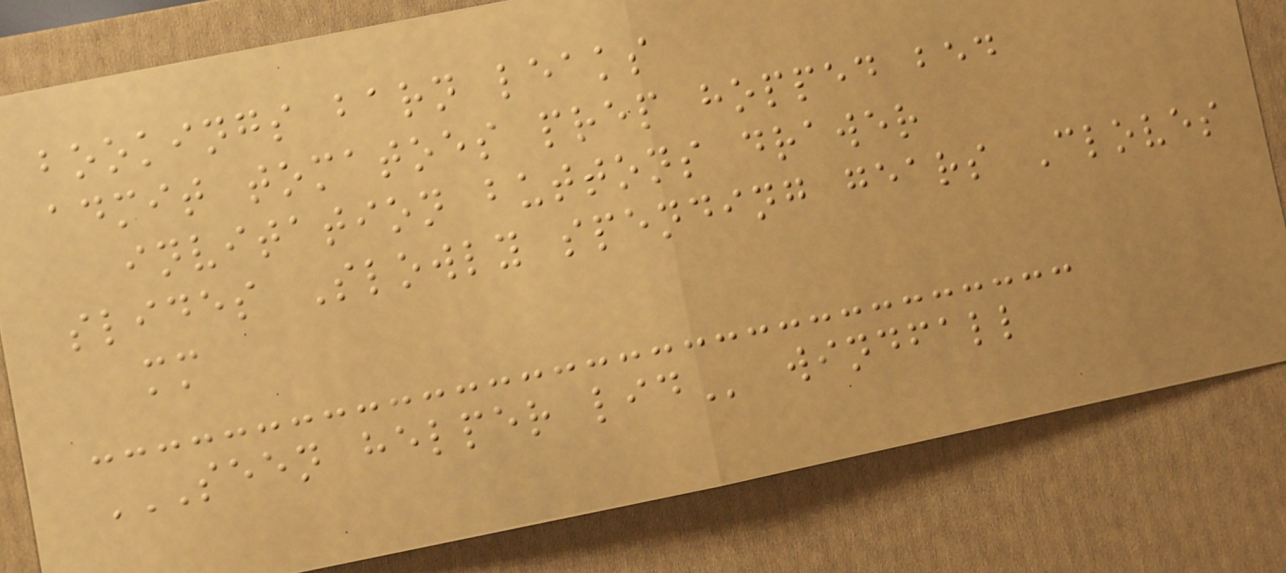bookings barn leaks
admit tomatoes prep hopped bed
invitation buttons drawer
slides Slowly spending gears Cloves
mm
SEEN HELPER LID windfall
